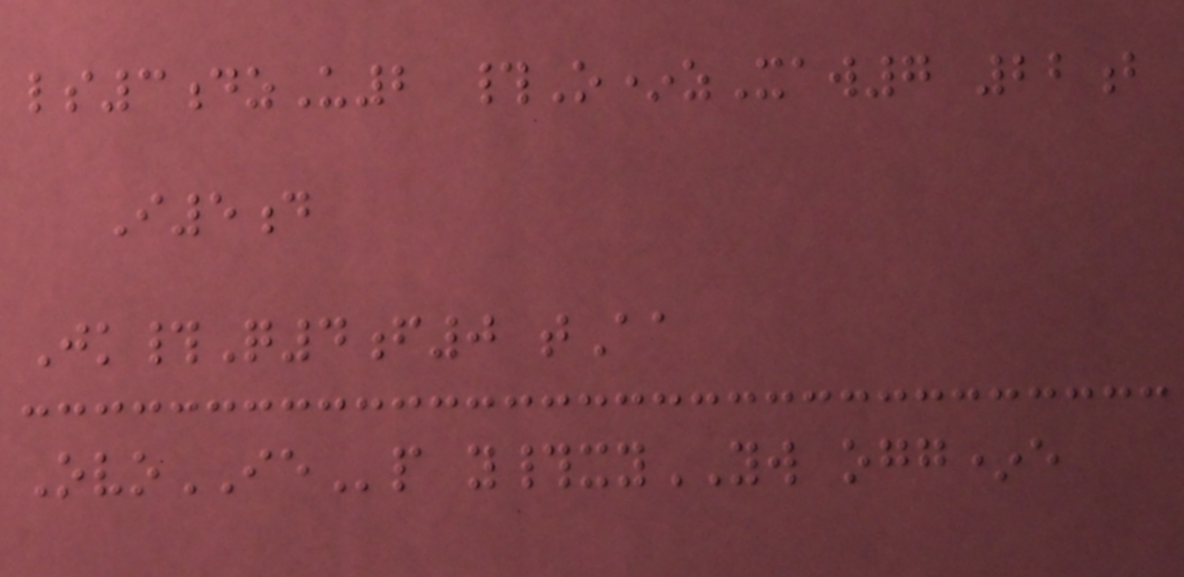ls3dzU2 #O*zXaw7 22b
I5d
Jk#Q4f0 tAa
OvoIEp y#xyYW ogg*e
